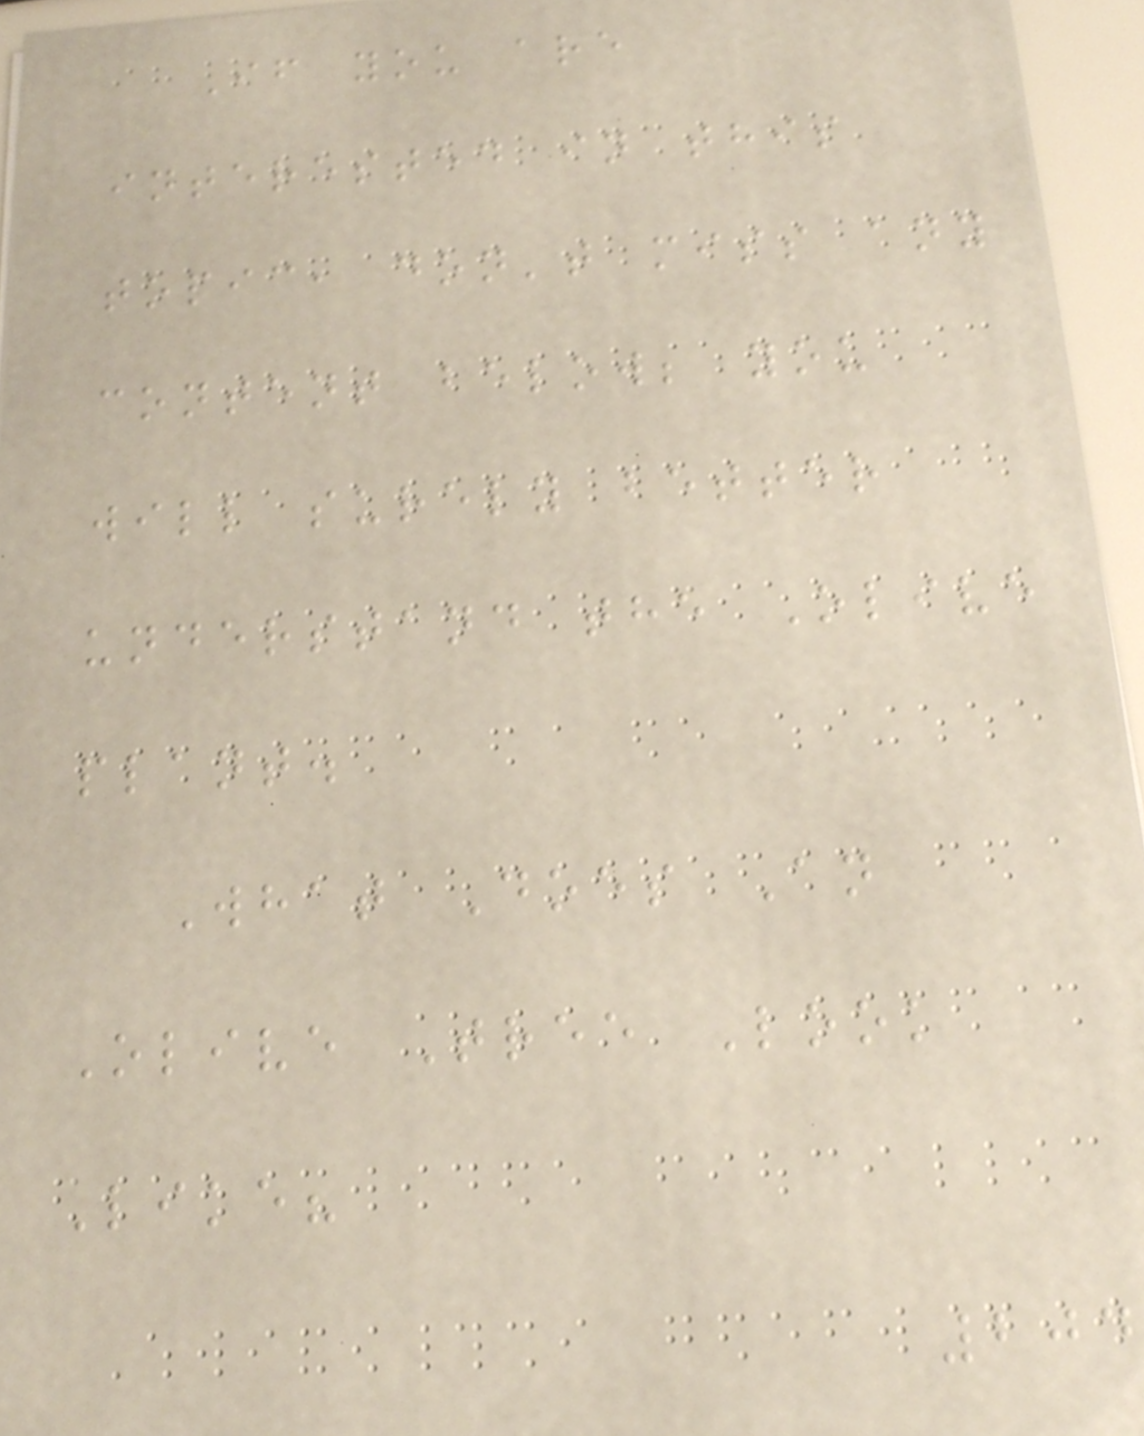If you are
interested in this
topic, don't miss any
content below; you
will surely better
understand the Olive
plant.
What Does An
Olive Tree Look
Like?
204
